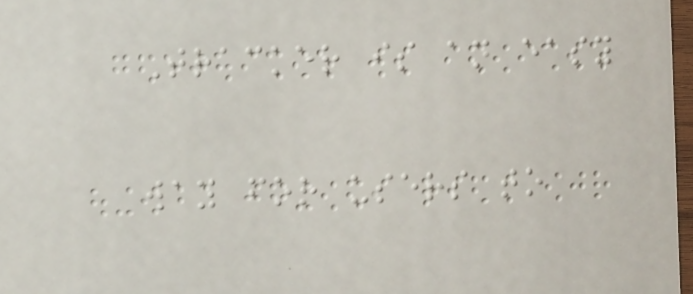Tracker is an easy
way for users to
